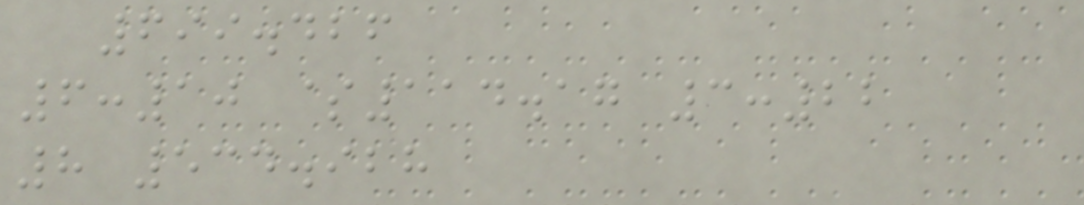699.426
6:10 $114.17 3:22
8 534.928
